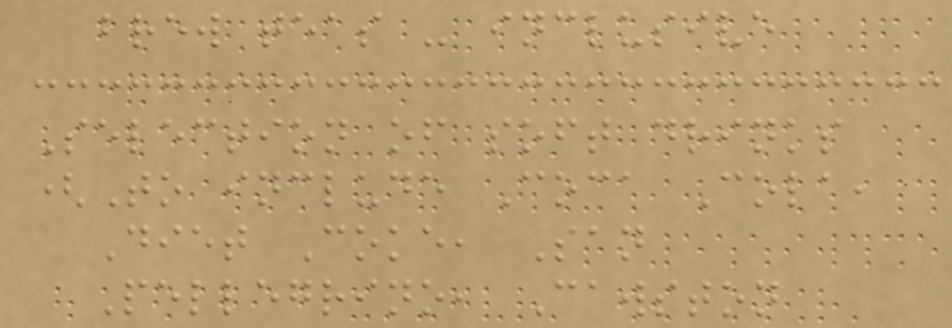brew teas - inclusive
Selection of soft drinks
(To include Coca Cola,
Diet Coke, San
Pellegrino, Cawston
